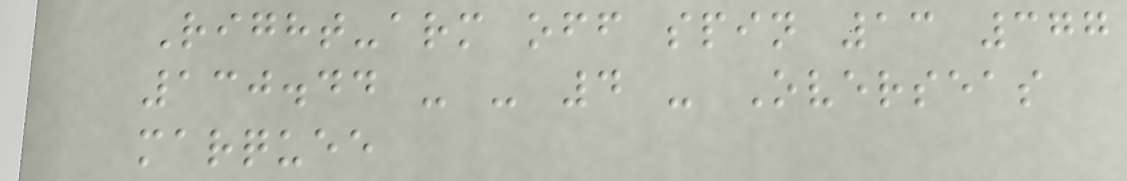Right-arm off spin 13 377
130.44 - - 4 - Overseas
marquee
